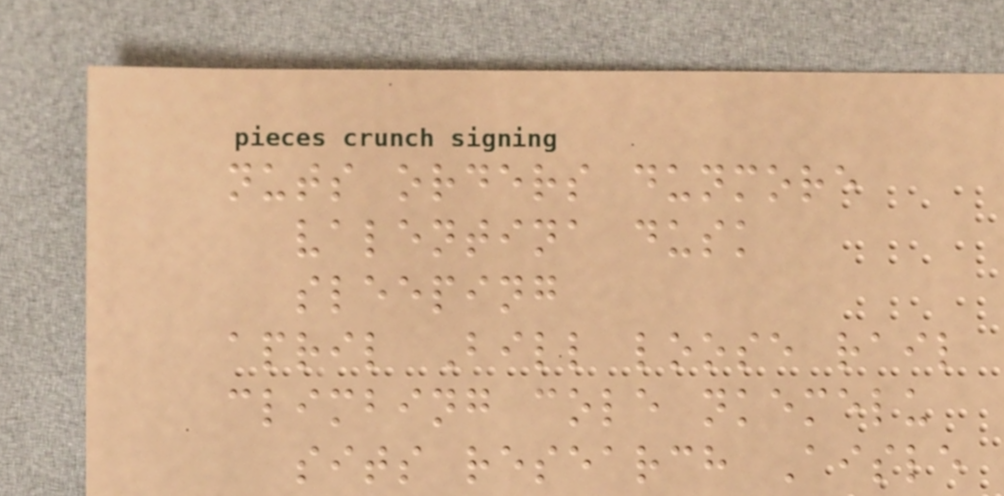nuts orders dunmore
valentina dusk
sleeping
april Bill loose rail
climbing cole nkemelu
sits research Aisle
